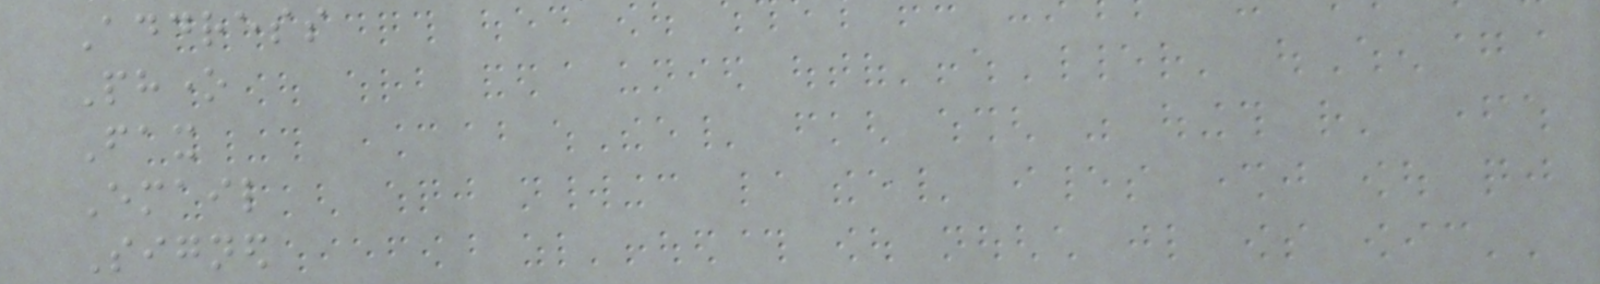Address
Phone
Fax
Email
Signed
